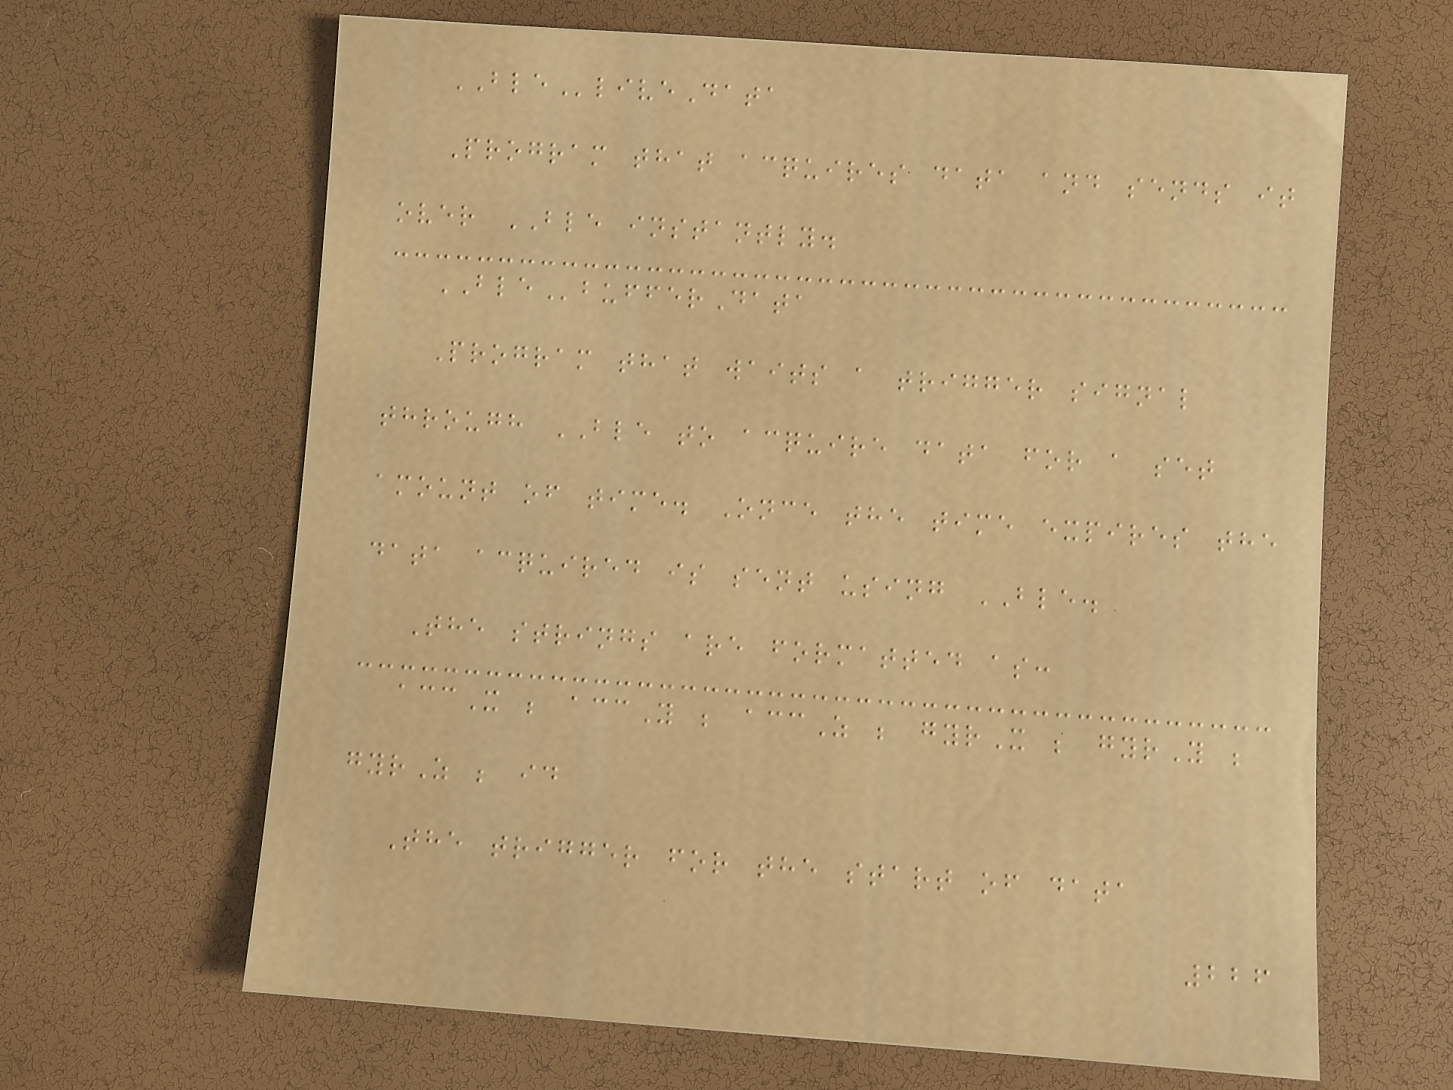BLEliveData
Program that acquires data and sends it
over BLE instantly.
BLEbufferData
Program that waits a trigger signal
through BLE to acquire data for a set
amount of time. Once the time expires the
data acquired is sent using BLE.
The strings are formatted as:
accX ; accY ; accZ ; gyrX ; gyrY ;
gyrZ ; id
The trigger for the start of data
226
